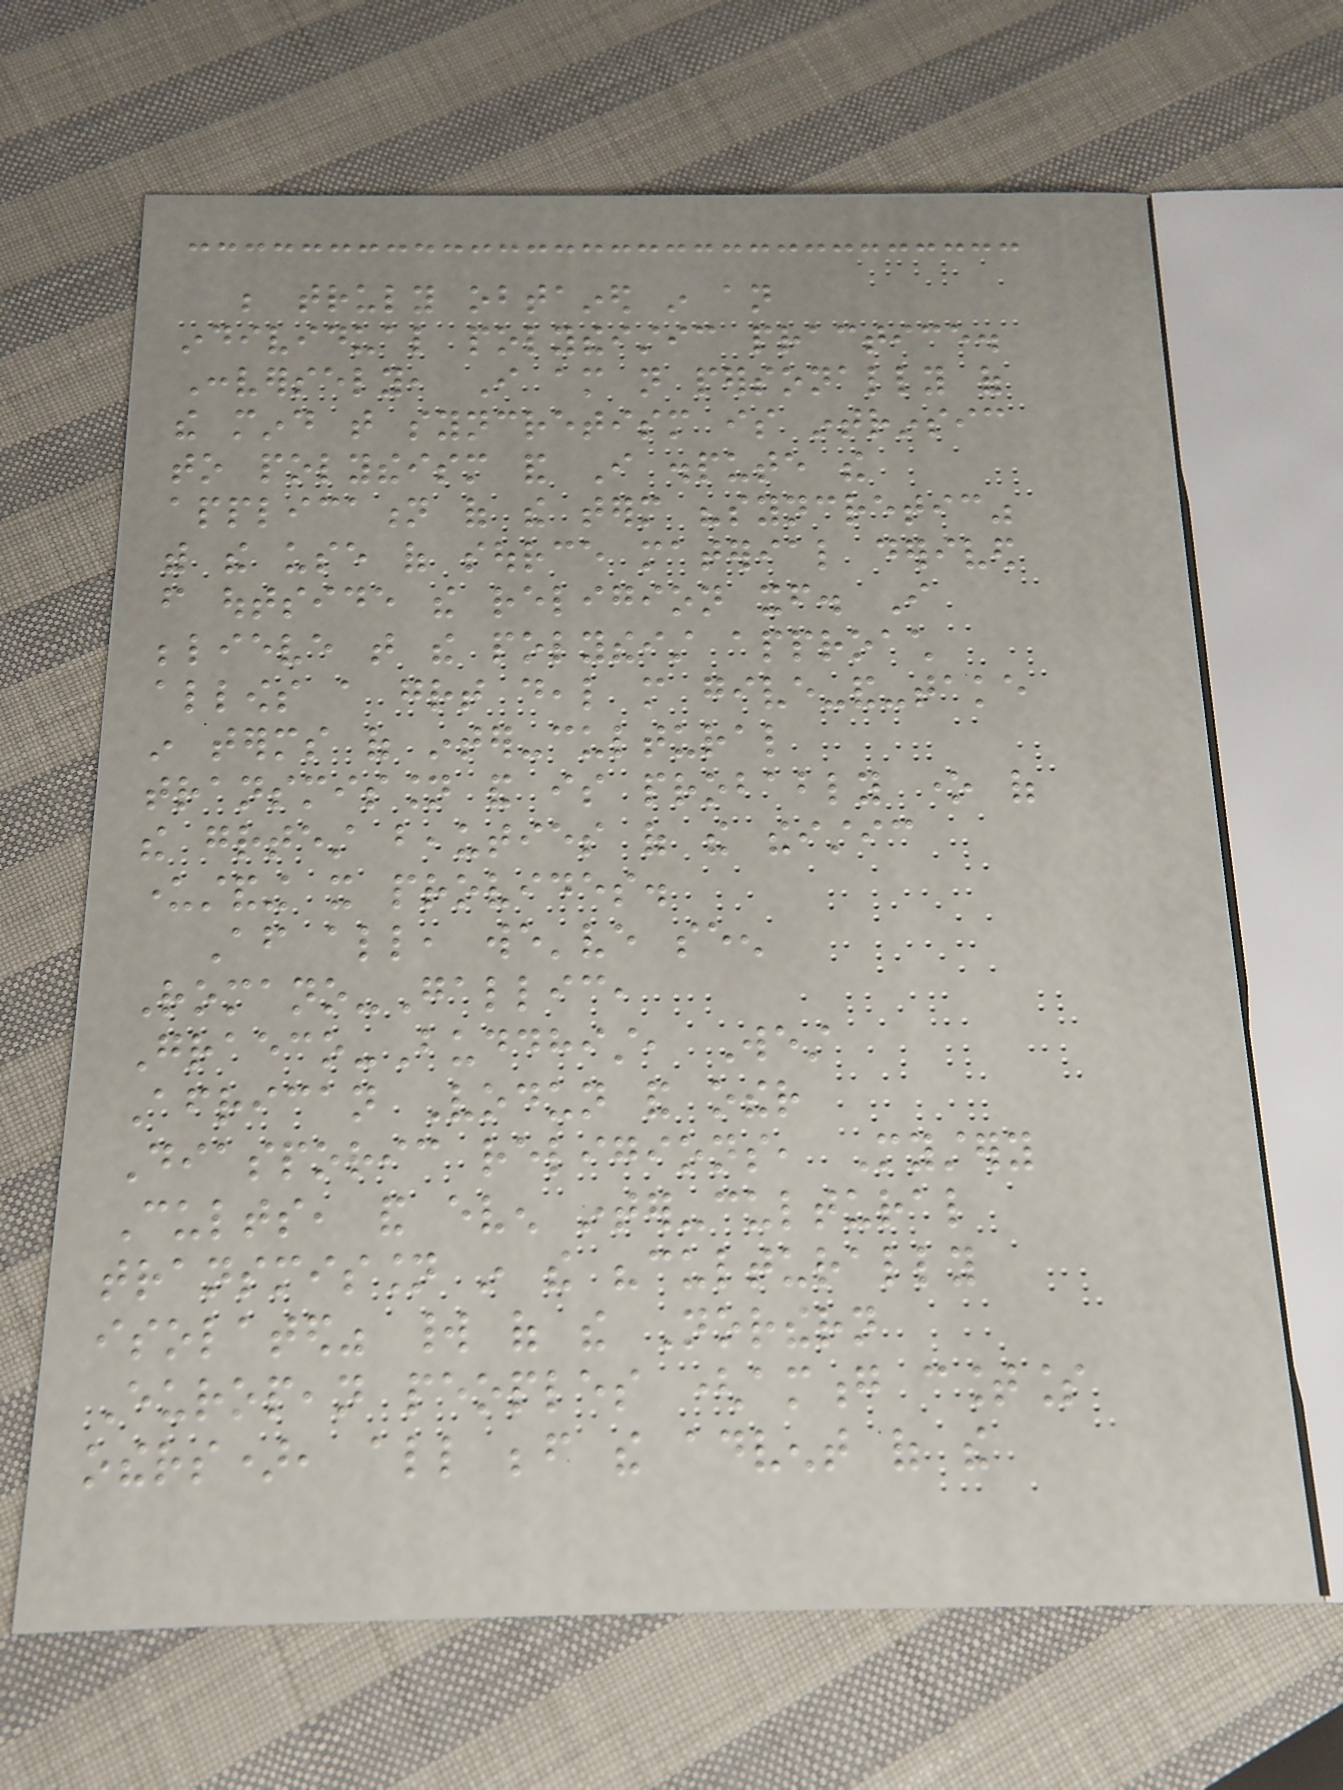be truly obtained in an
individual polytheistic practice.
Conversely, I am not personally of
the mind that syncretism is intrinsic
to polytheism and I dispute the
application of the term "syncretic"
with the use of source material derived
from outside the religion itself. I
believe that the polytheist approach
allows a great deal more give-and-take
in terms of inter-cultural
transmission and is probably one of
the greatest beauties of the theistic
understanding it provides.
After all, we've seen
Romano-Gallic,
Graeco-Buddhist, West
African Vodun and other
Diasporic religions, Mystery
Cults, and even inter-cultural
transmission in the "culturally
isolated" world of the Northern
European peoples (among countless
others), all before the advent of the
